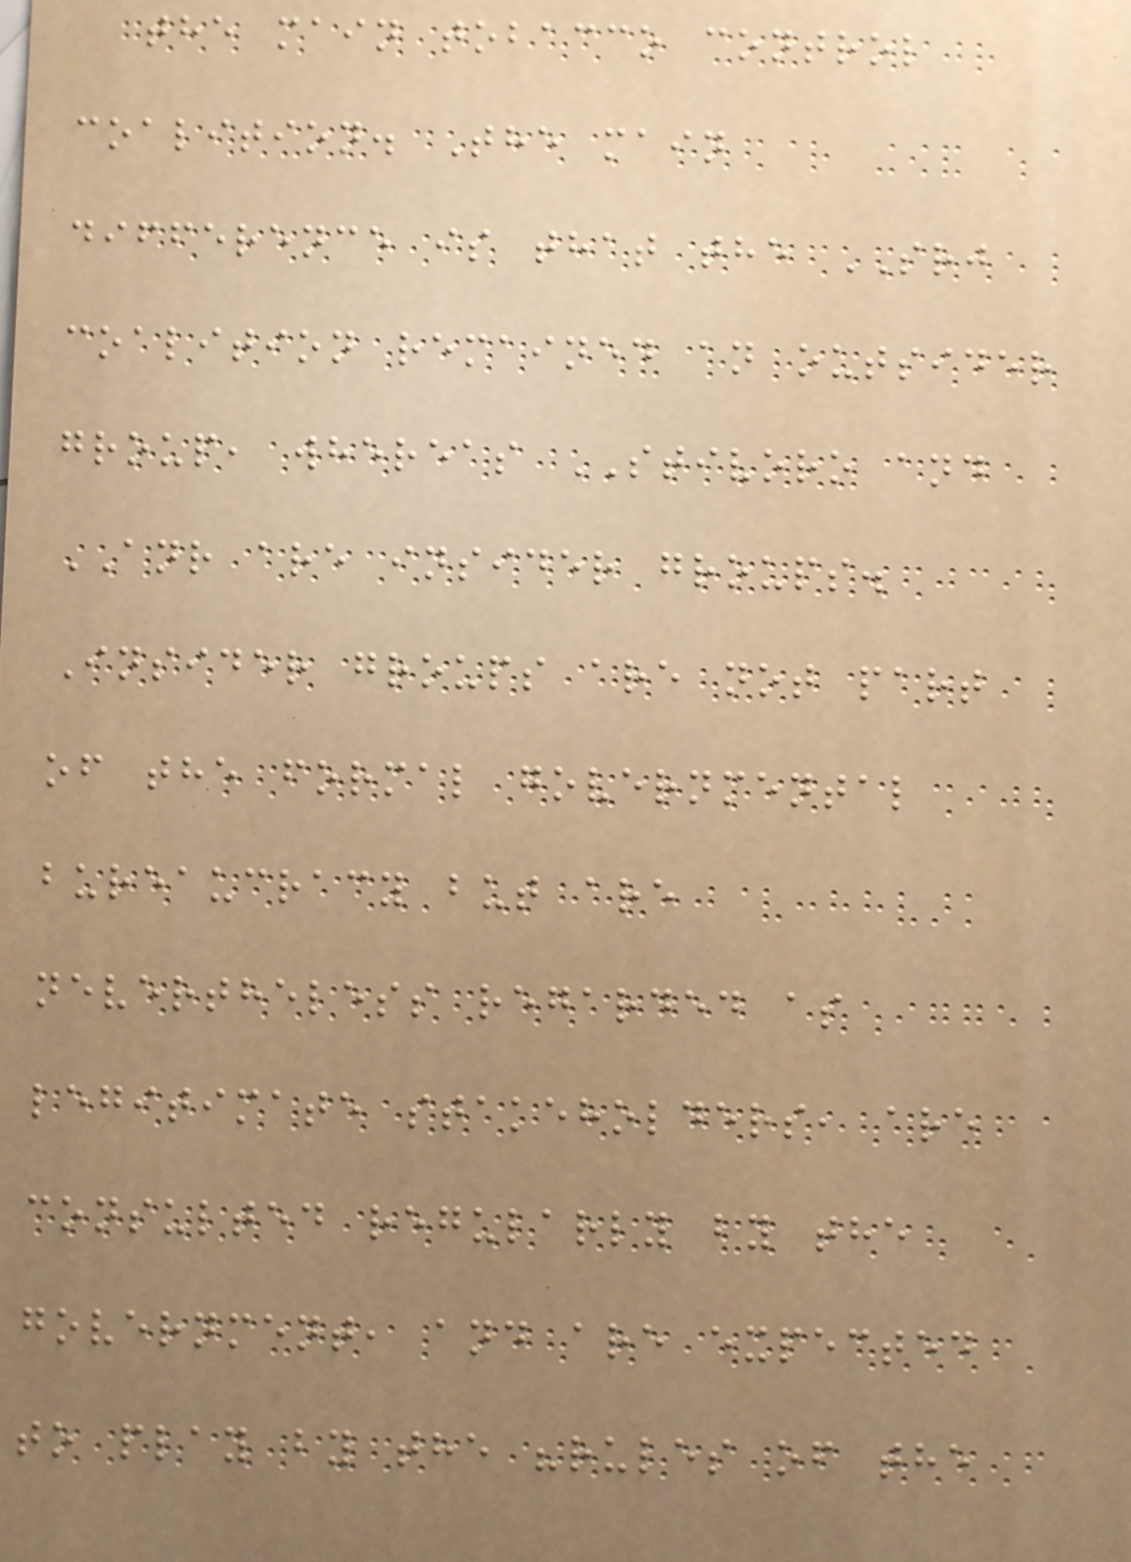the main tobacco control
coalition. The main
difference is that the SRJ
coalition remained an outsider
group, whereas STIVORO and
ANR are insider groups.
Insider groups are not part
of the formal governmental
bureaucracy but are
nevertheless regarded as
legitimate stakeholders, are
consulted regularly by the
government, and are expected
to play by the "rules of the
